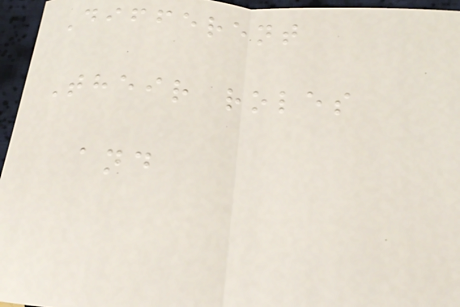Different
Their roles
and
